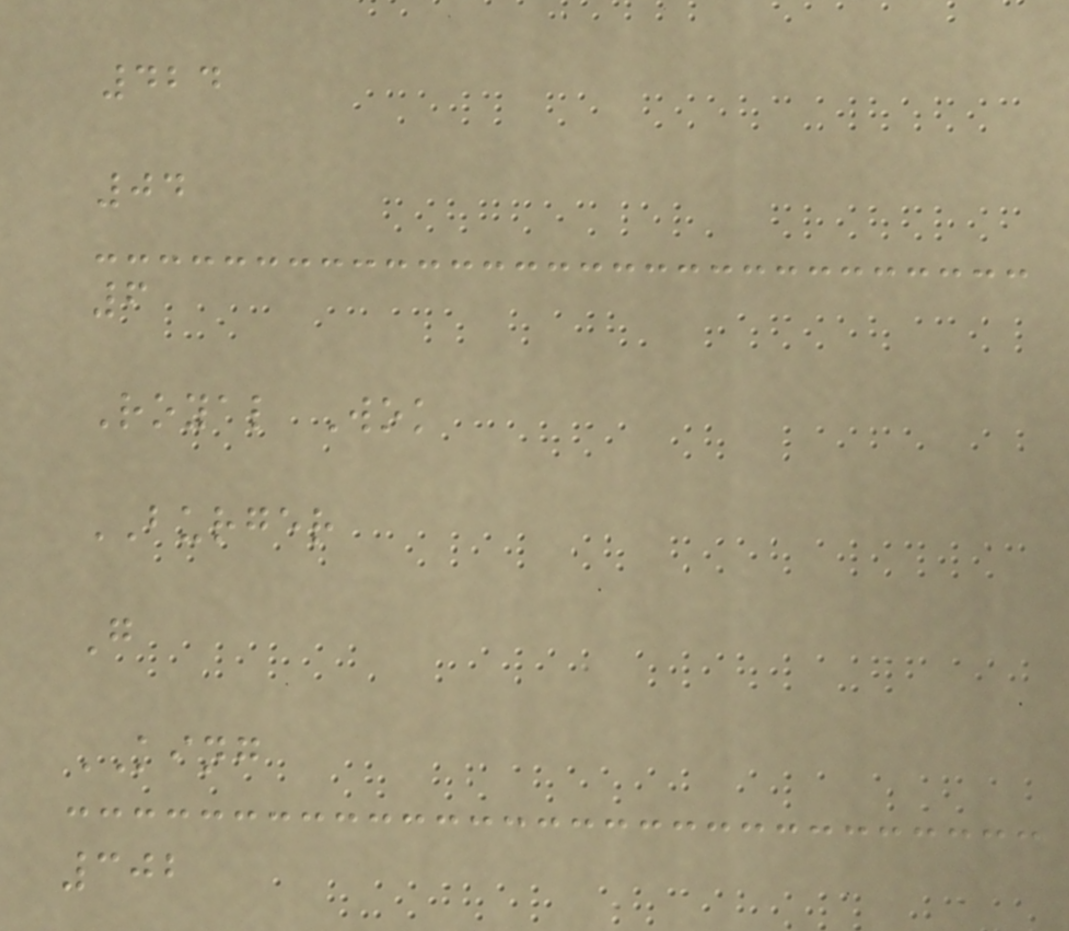424
04
6
Royal Wok
BURGER
G
KING
302
